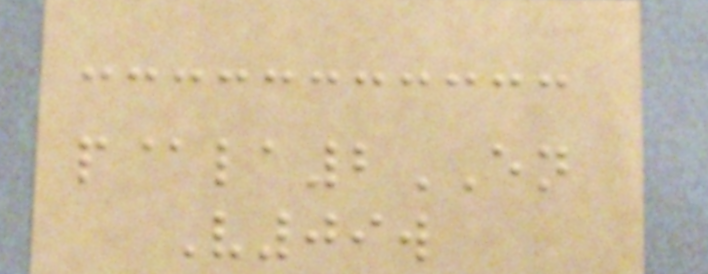p@la2EN
V09w
